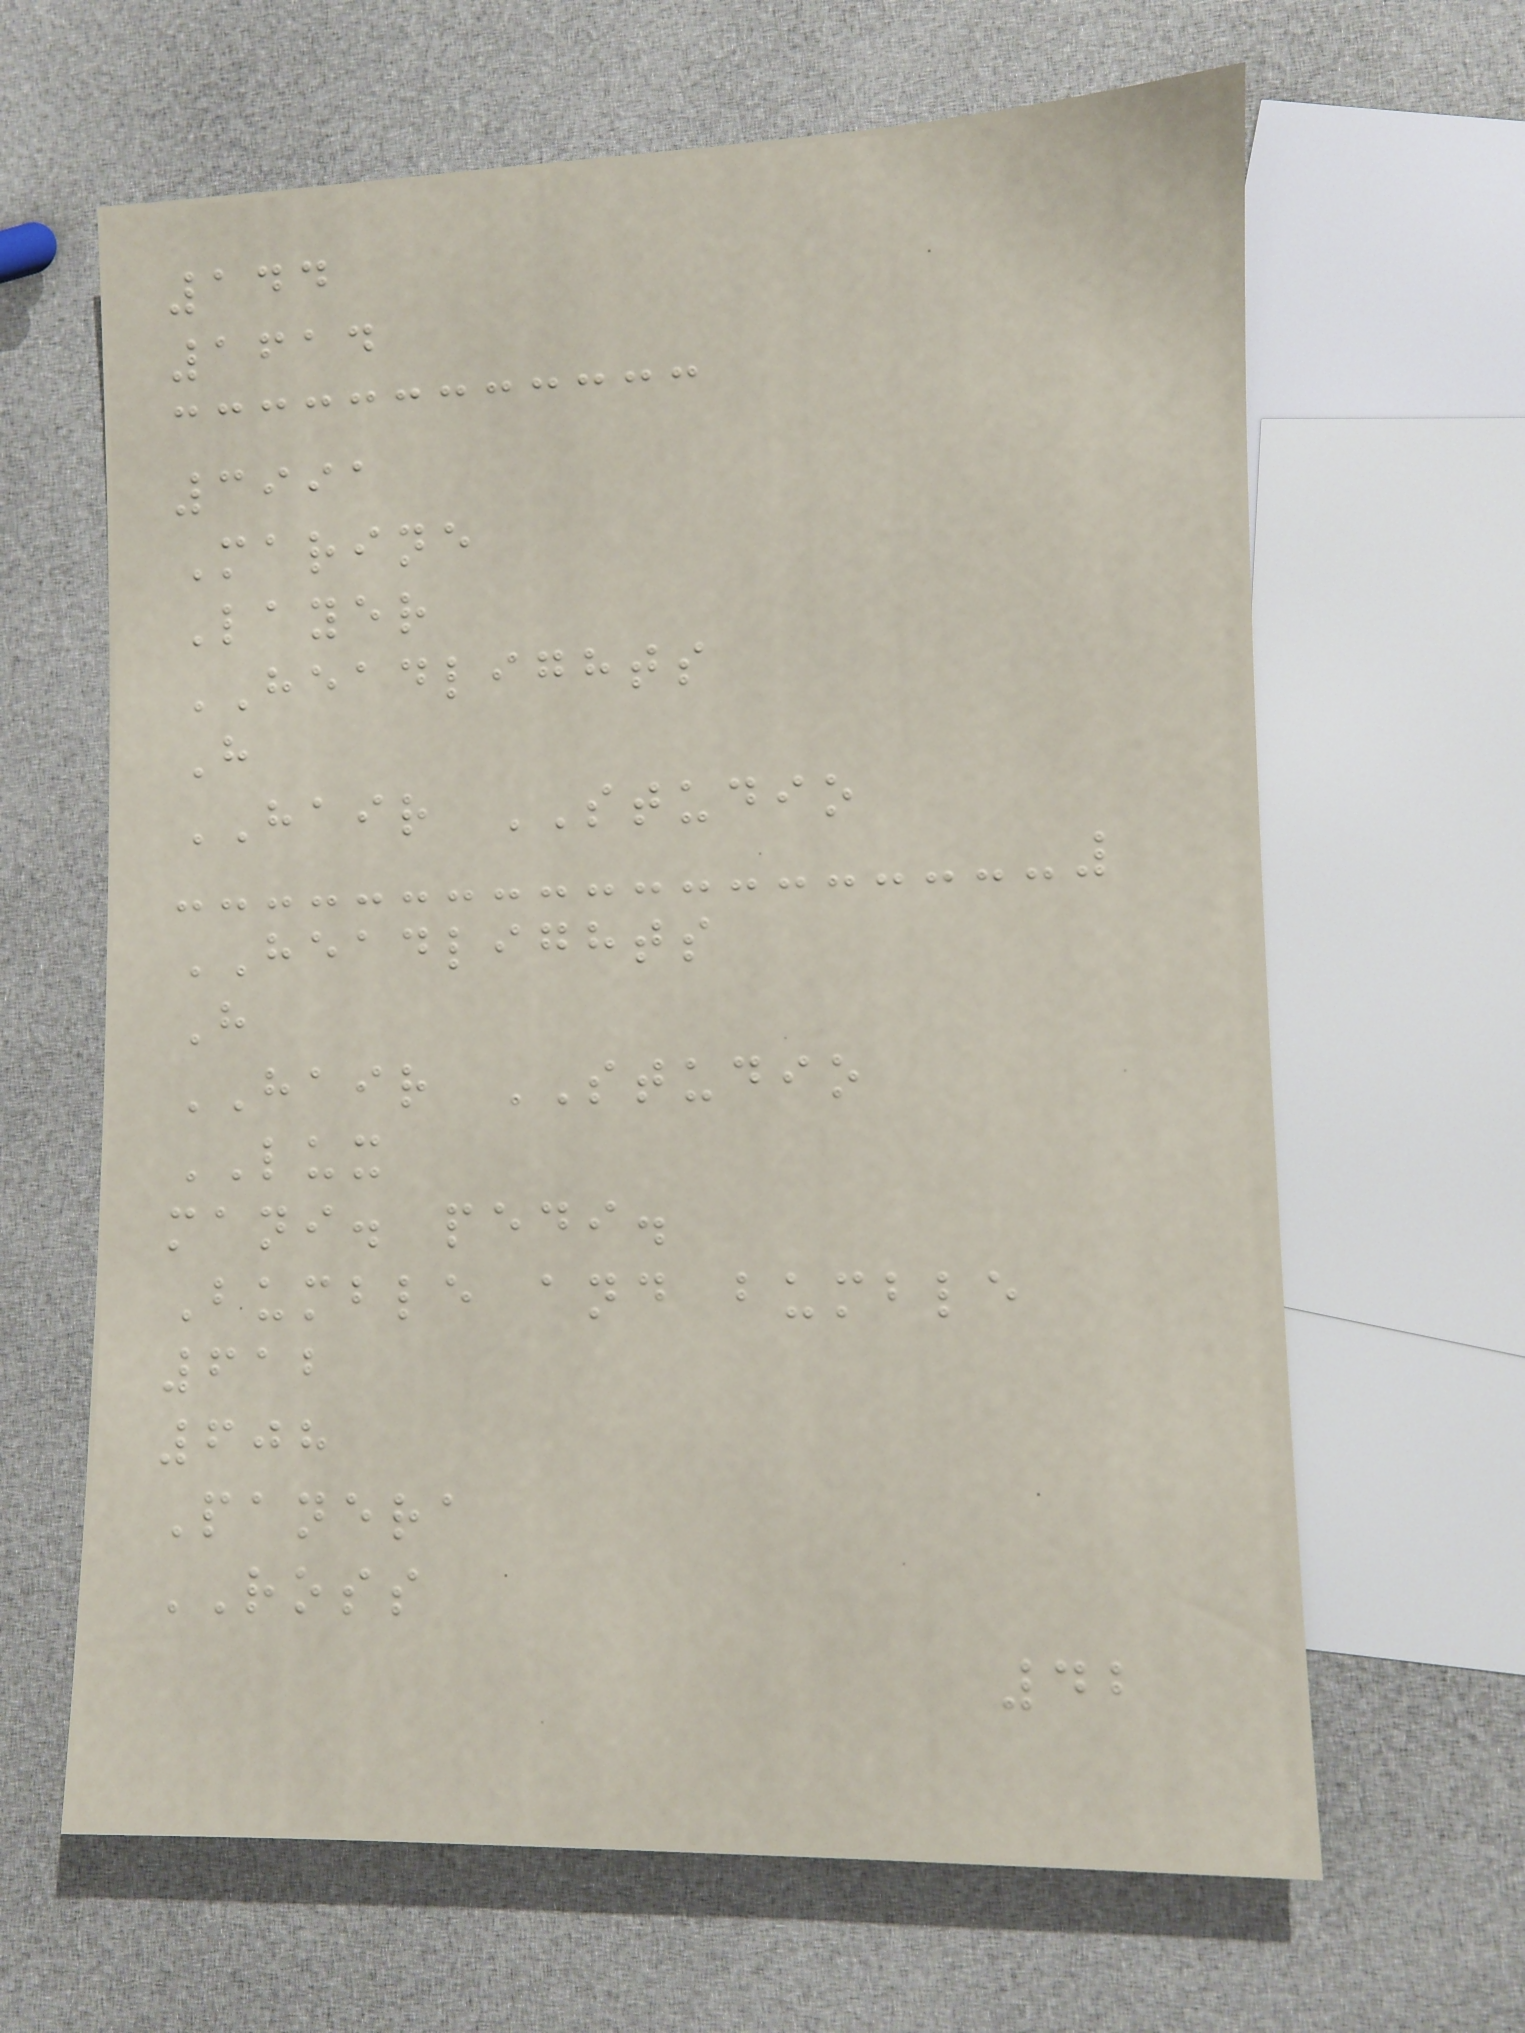144
1614
3991
Marine
Layer
HEADLIGHTS
H
HAIR STUDIO
HEADLIGHTS
H
HAIR STUDIO
LUX
mani. pedi.
Bumble and bumble
612
608
Panera
ROSS
42
